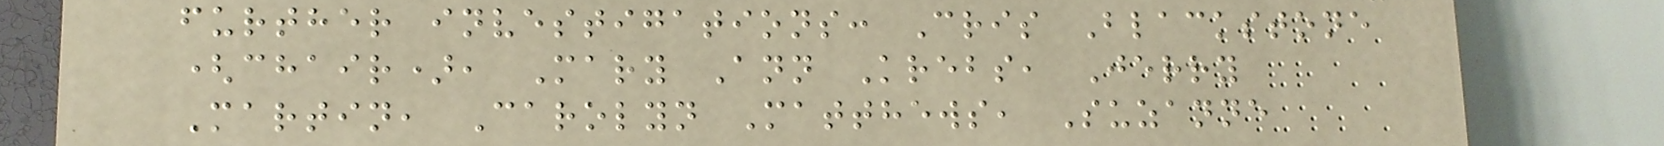further investigations: Cris Blackstone
(chair), Mary Ann Krebs, Jerry
Martin, Carolyn Matthews, Suzanne
